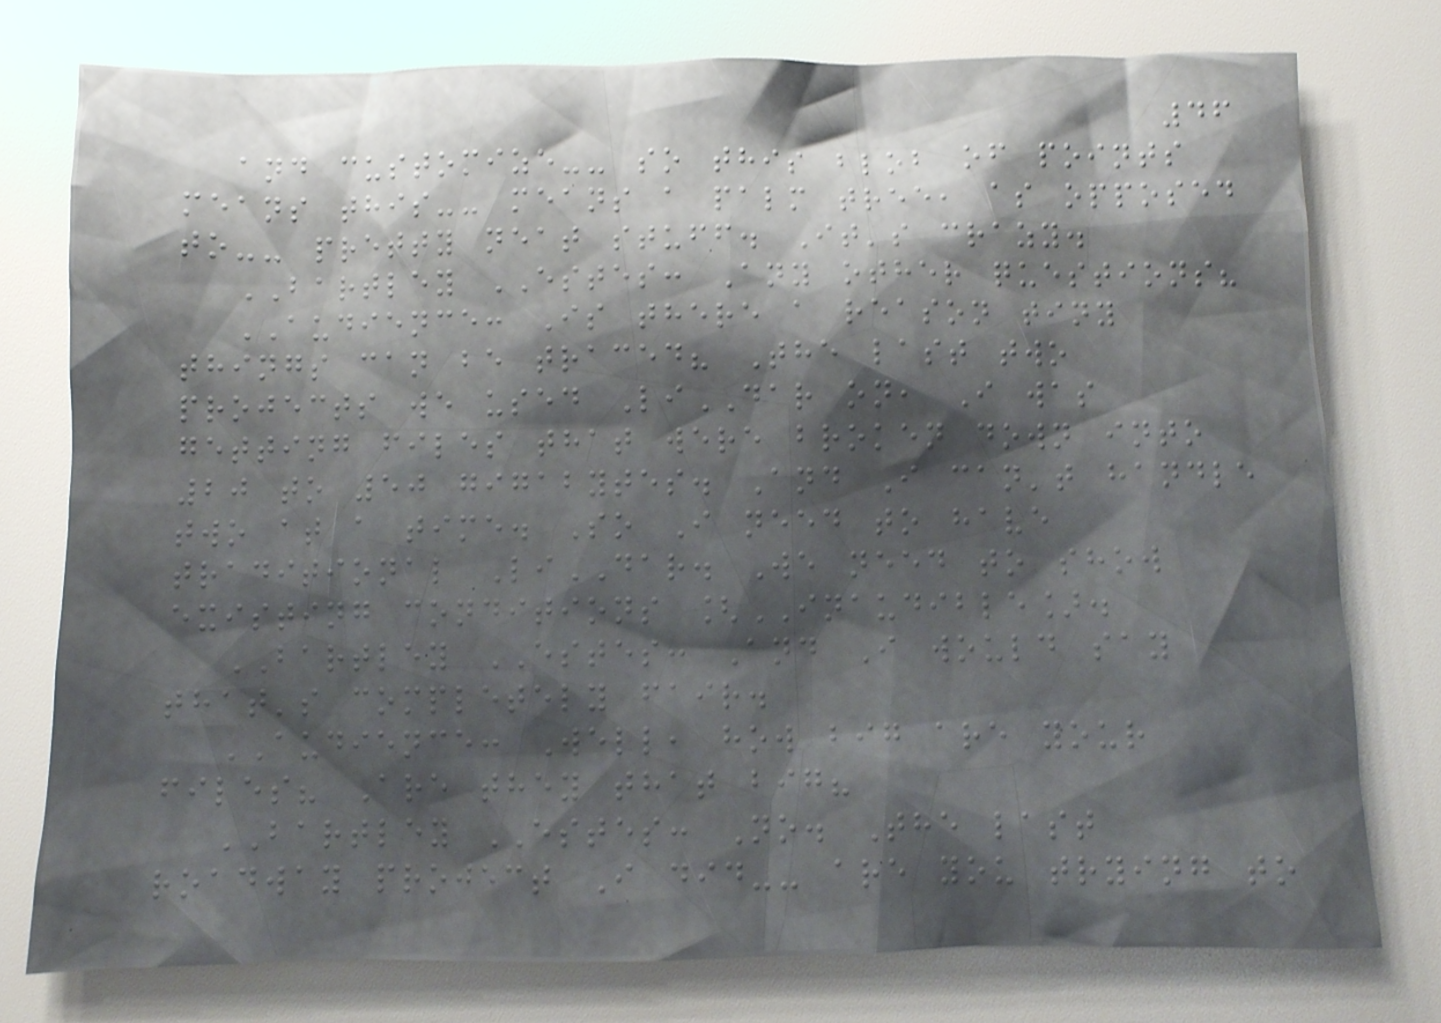46
and customize-- so this blob of points
means this-- means a palm tree, as opposed
to-- pretty neat stuff. It's crazy.
BARTLEY ESTES: Any other questions?
AUDIENCE: Is there a reason tiny
things can be traced? The last two
projects we used LiDAR on, I was
getting files that were broken down into
20 to 50 gigabytes. And I can't handle
two at a time. So I need to have
traditional LiDAR. We need to show
existing conditions [INAUDIBLE].
BARTLEY ESTES: And I would say
that's completely fair.
AUDIENCE: Well, how big are your
files? Are they that big?
BARTLEY ESTES: No. The last
roadway project I did-- are you trying to
